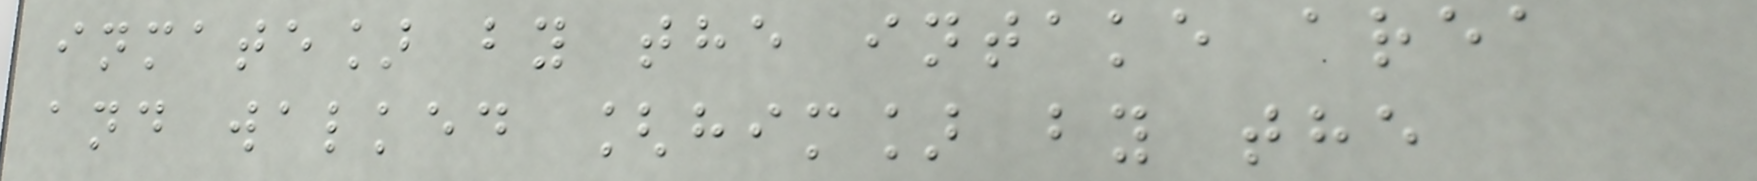inmate] by the intake area
and walked [him] by the
